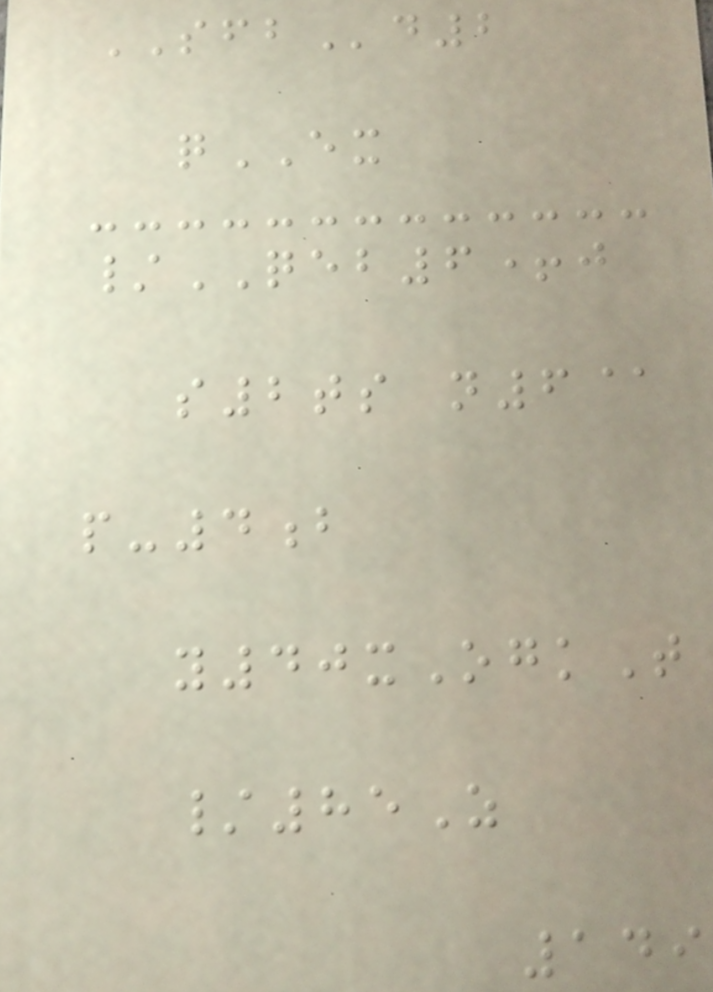SFBd2
qEX
/QEB6+j
s2ts n6@
p-4b
y40xOgkT
/85Z
149
